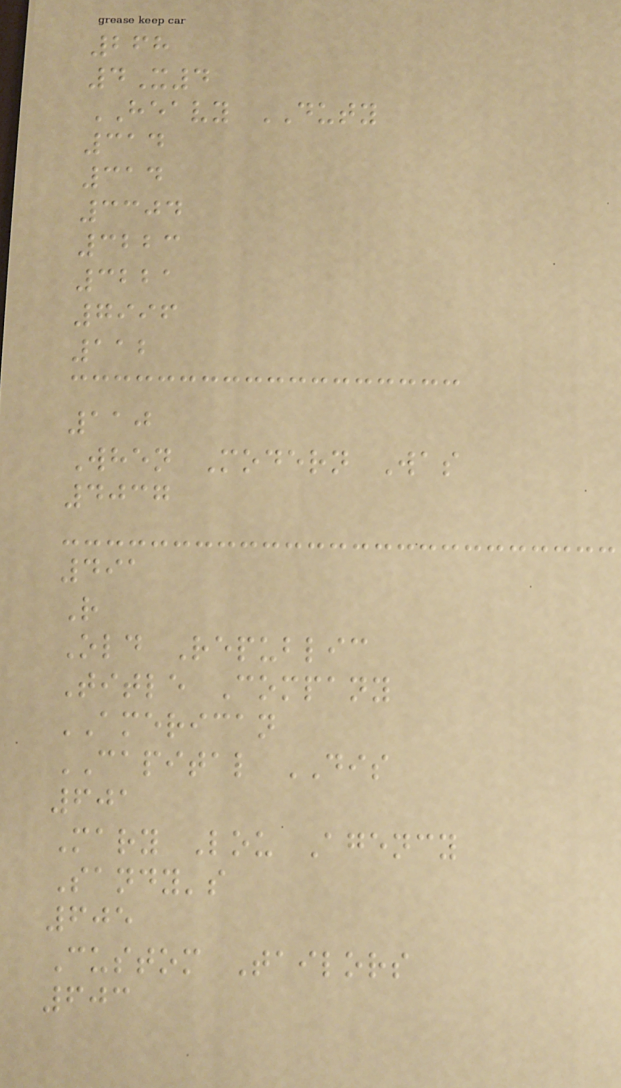268
4X4
HEAVY DUTY
314
314
3304
3223
3221
7996
112
110
When Modern Was
4037
491
R
Old Republic
Title Company
AMERICAN
CAPITAL DIS
601
Mary Lou Agency
Sandy's
605
Custom Tailors
603
